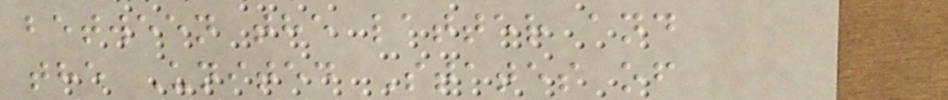between the latter and
the United States of
